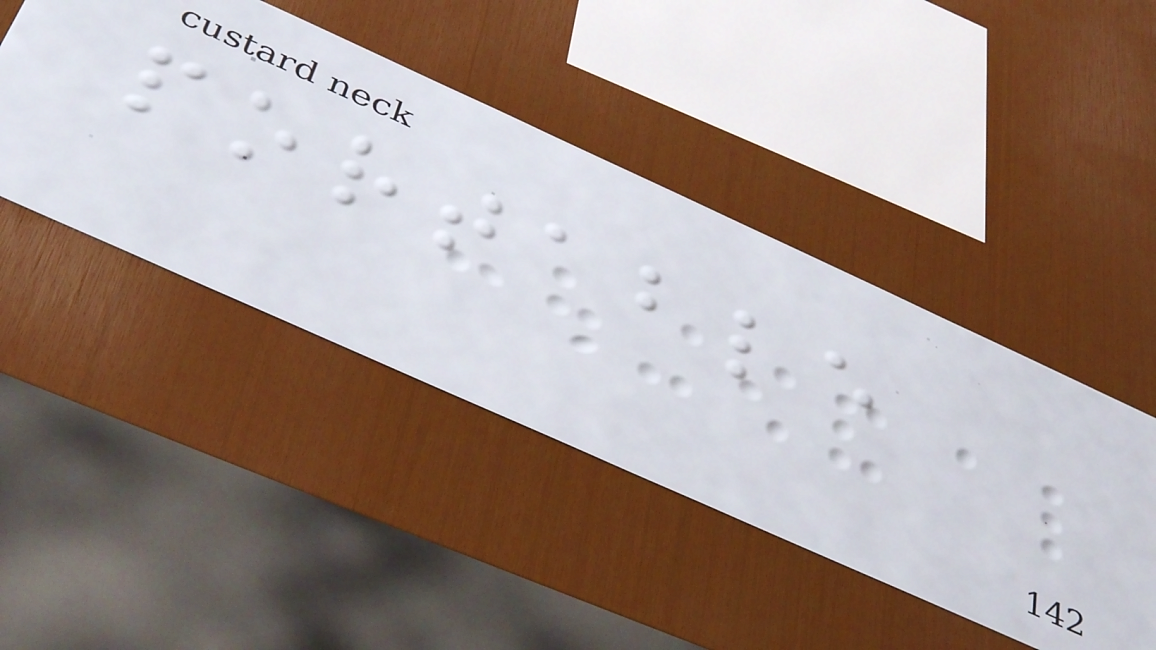portable
